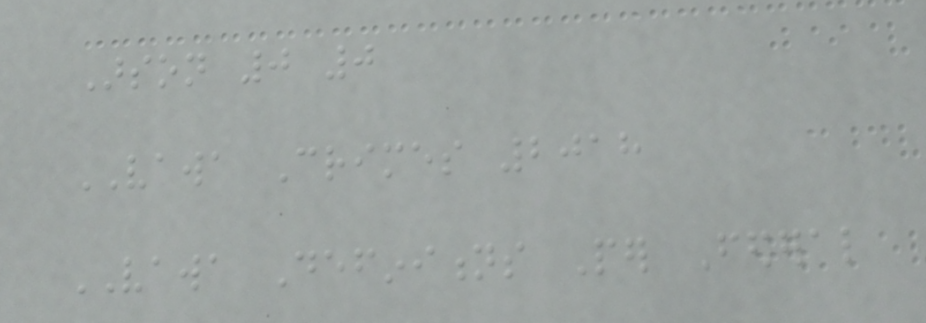Arson 0 0
VAWA Crimes 2018
VAWA Definitions Per Federal
